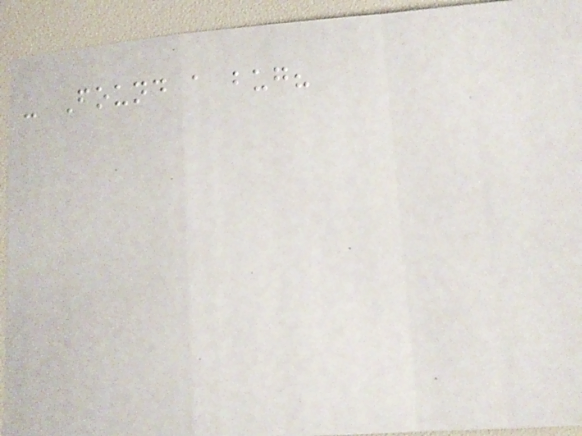- Found a bug?
